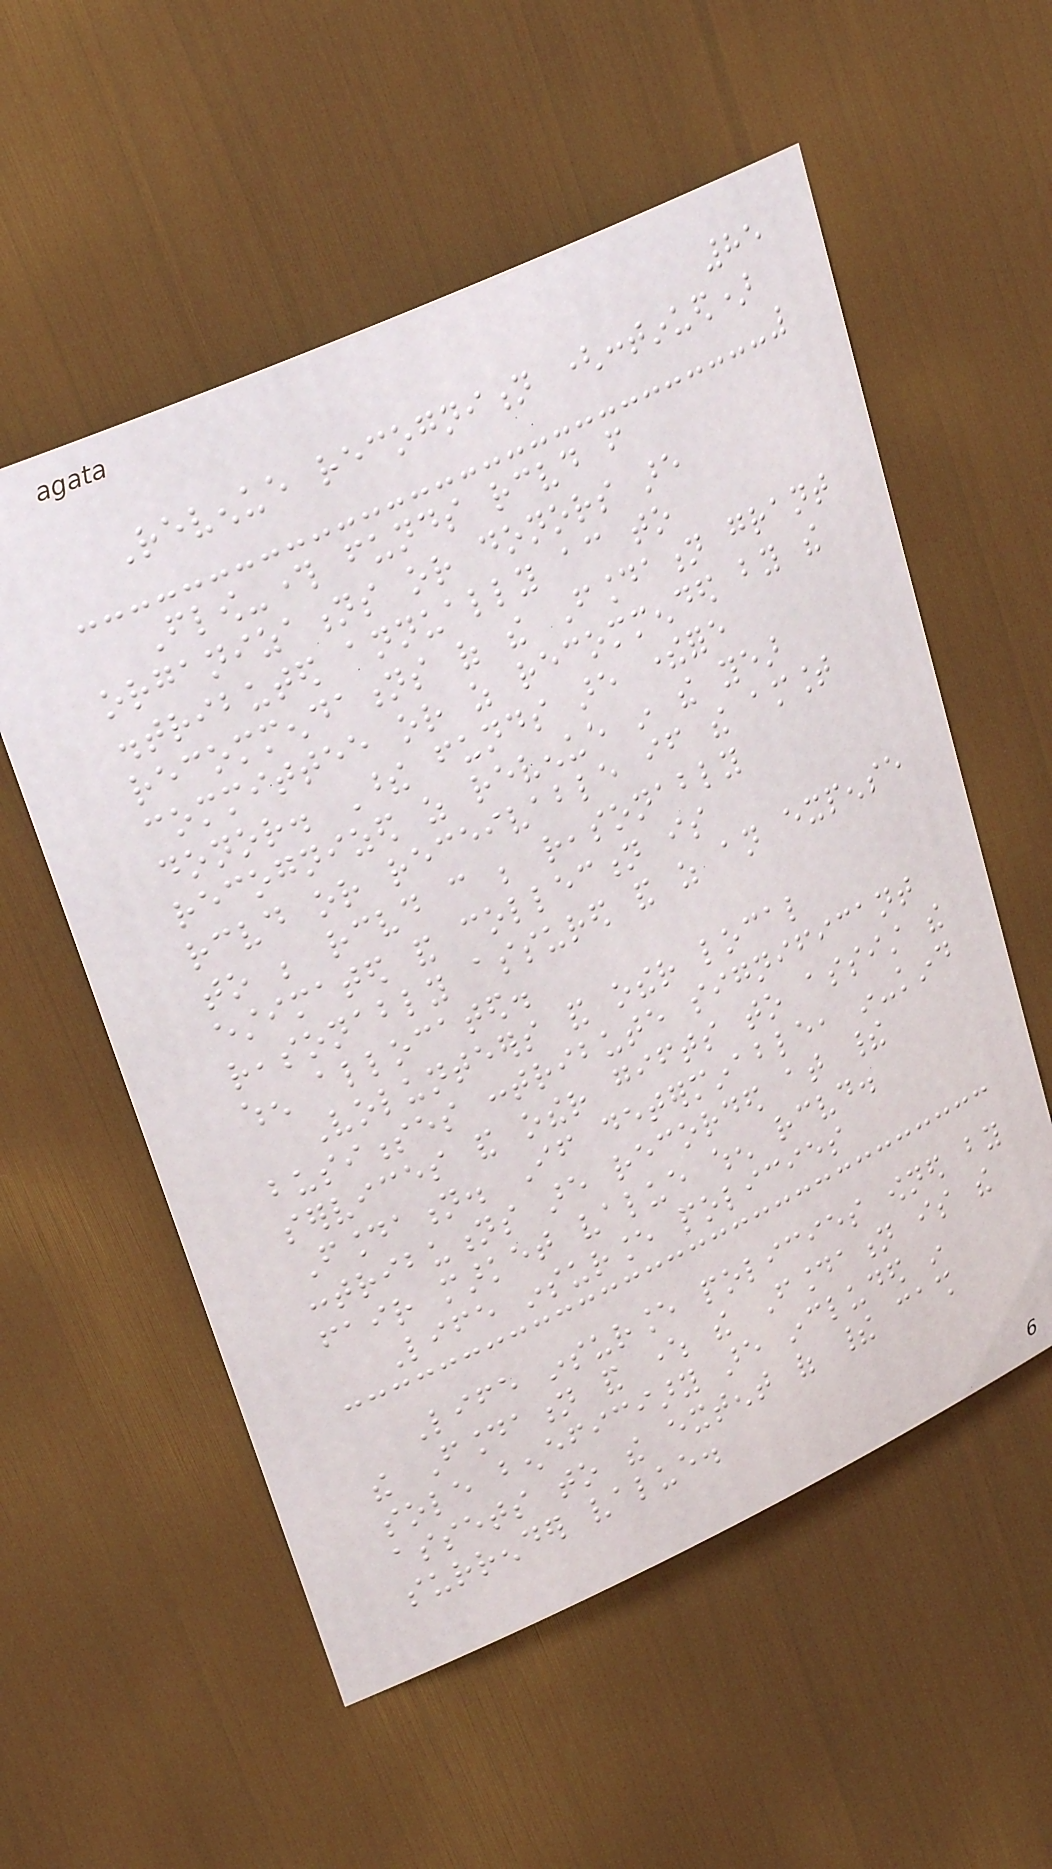85
Revenue recognition (continued)
Flow-through funds received from
organizations or donors are
distributed annually according to
recommendations of the Foundation grant
committee or as recommended by the
donor. These funds are therefore
recognized as revenue in the year
received or receivable if the amount
to be received can be reasonably
estimated and collection is
reasonably assured and as an expense
when allocated.
Volunteers and other local
businesses contribute significant
services and other gifts to assist the
Foundation. If determinable, in-kind
contributions are recorded at their
fair market value when received.
Life insurance policies
Life insurance policies owned by
the Foundation and where the Foundation is the
sole beneficiary are included in
assets to the extent of their cash
surrender value.
